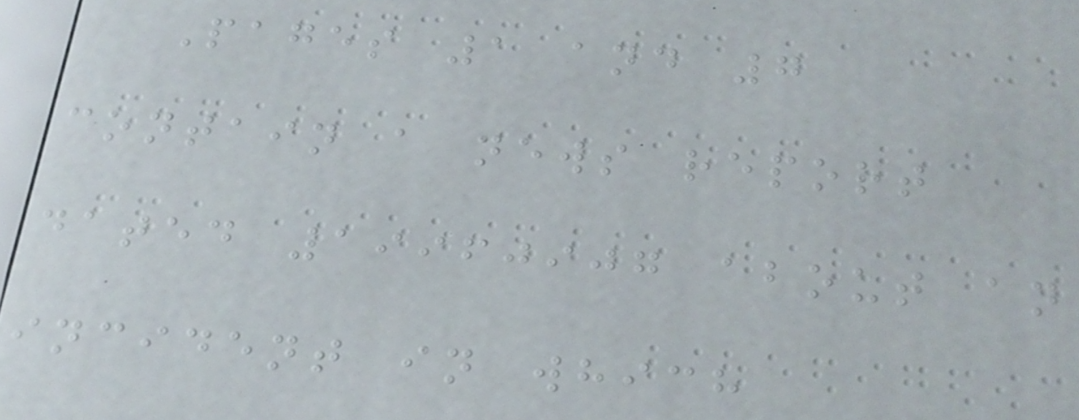Pages 1 and 7
contain a news report
dated 19960907 about an
incident in which
